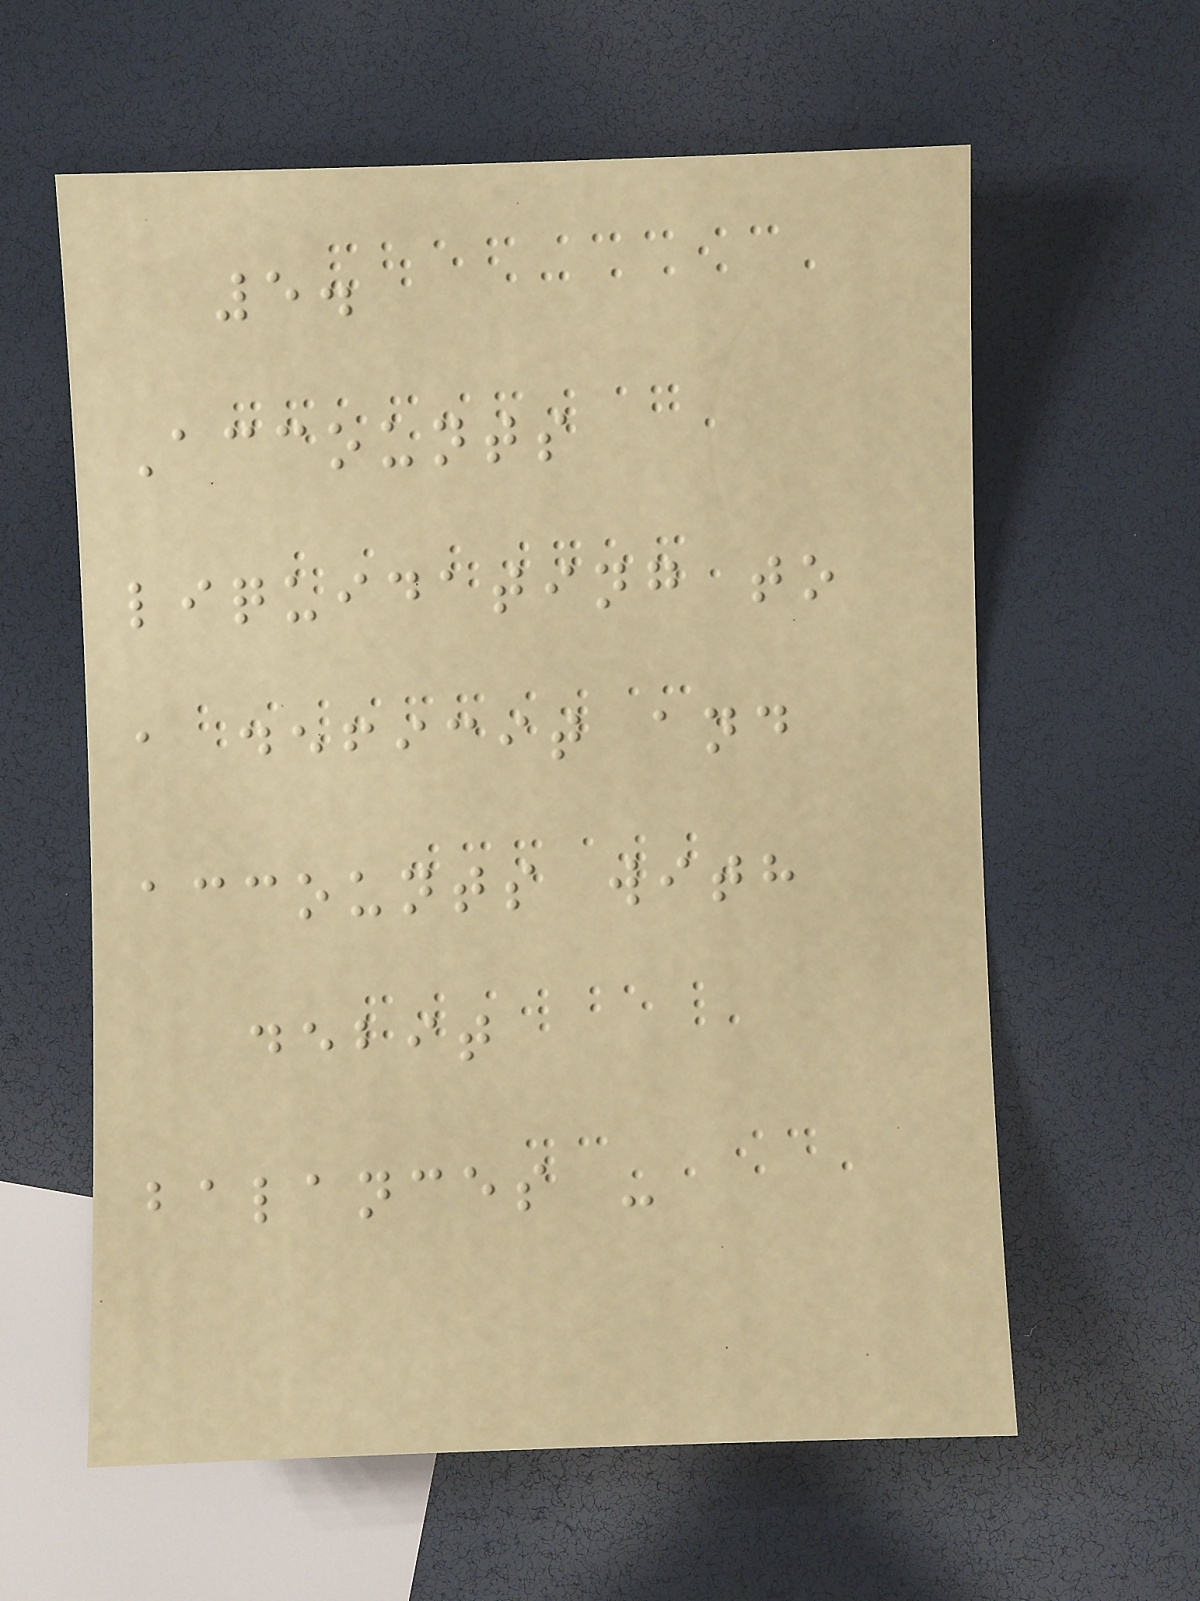5.
Accounts
liquidating to
a deficit and
accounts with
debit
balances -
